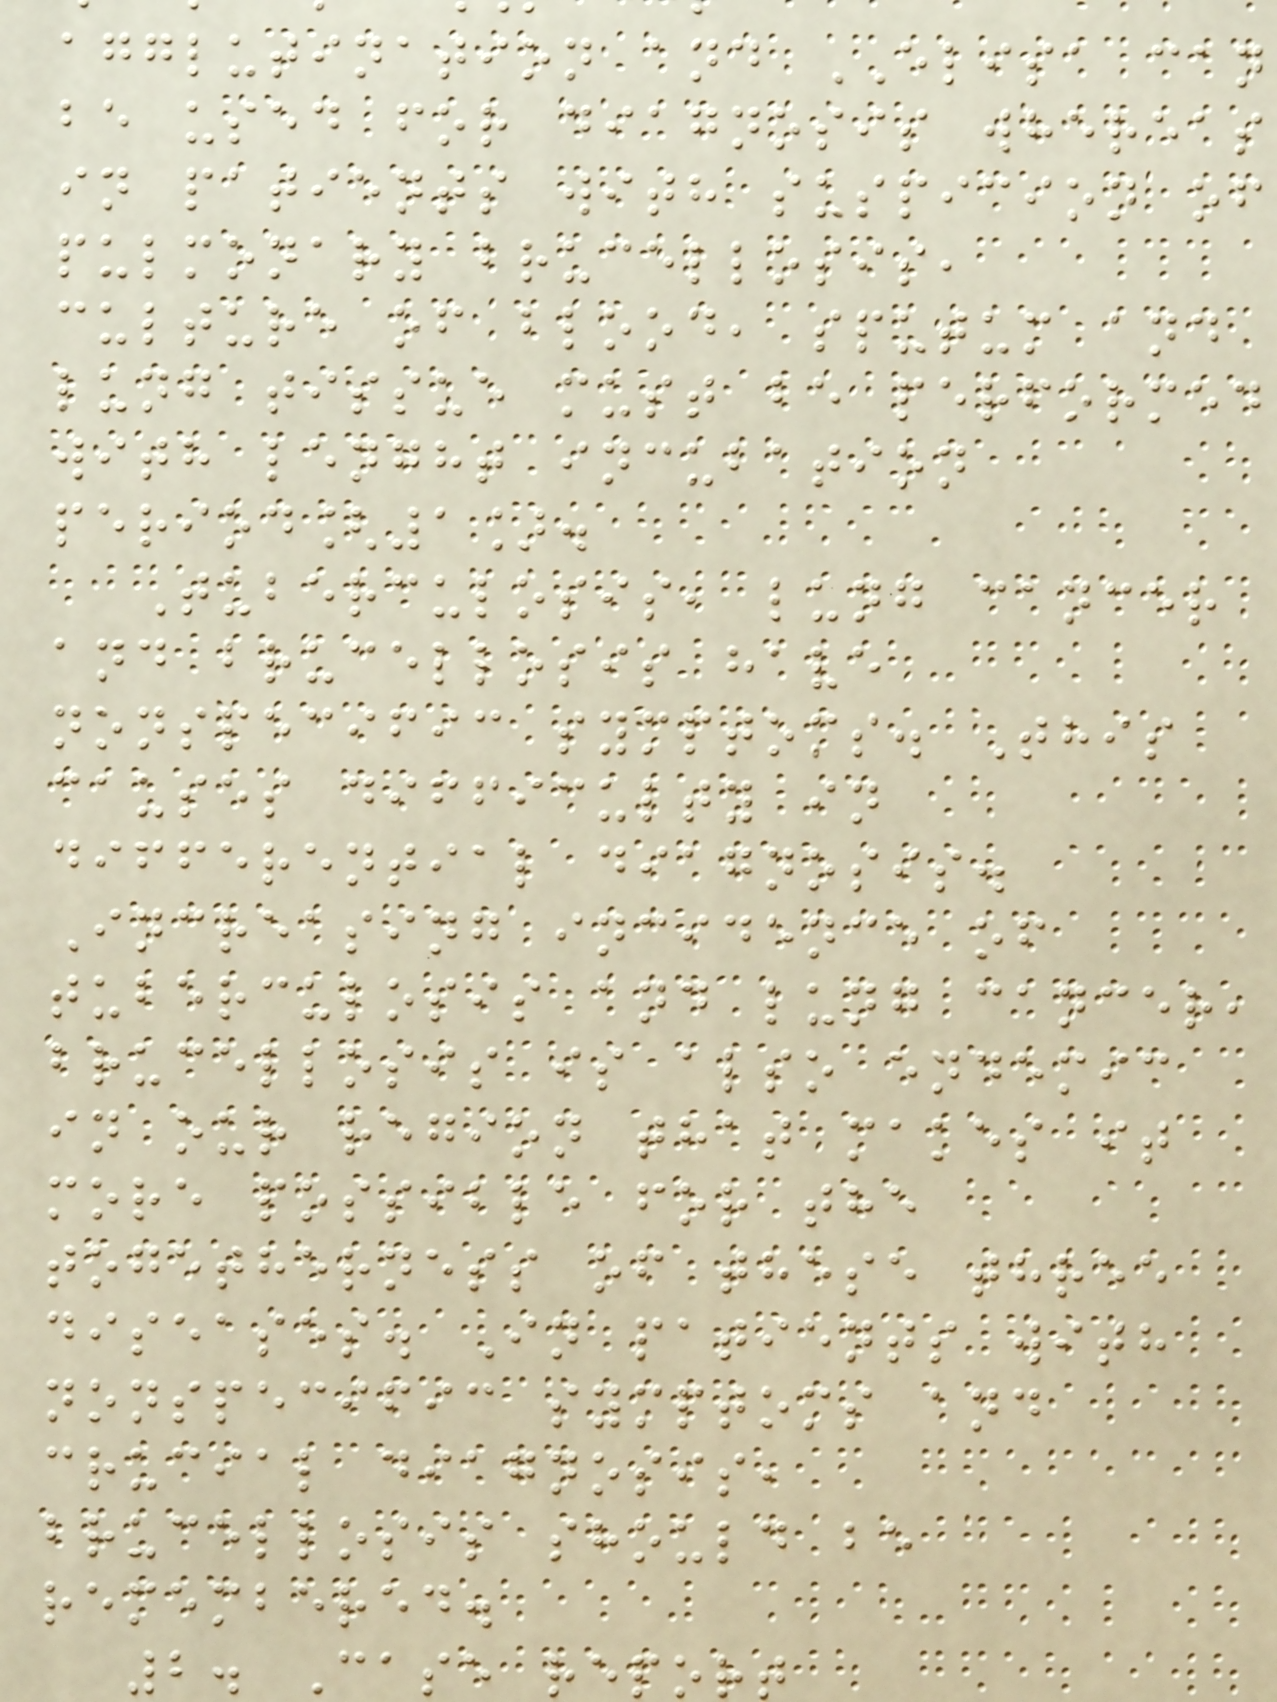agglutination and ELISA can
be used for diagnosis whereas
in patients with suspicion of
pulmonary brucellosis,
culture of blood, sputum and
lung tissue must be performed
with lenght incubation
period[1].
Tuberculosis, lung cancer
and brucellosis have
nonspecific symptoms. This
causes difficulty in
differential diagnosis.
Increasing incidence of
tuberculosis and lung cancer,
brucellosis is also endemic
in our region that makes it
more possible for the
togetherness of these three
diseases. In patients with
nonspecific symptoms and
crucial diagnosis,
brucellosis should be
remembered.
2. Case report
